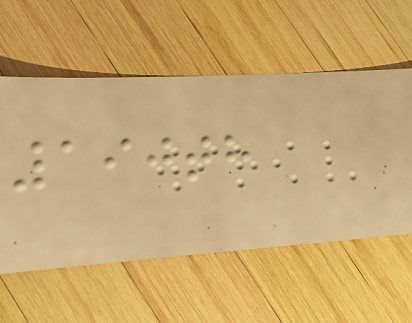190th
